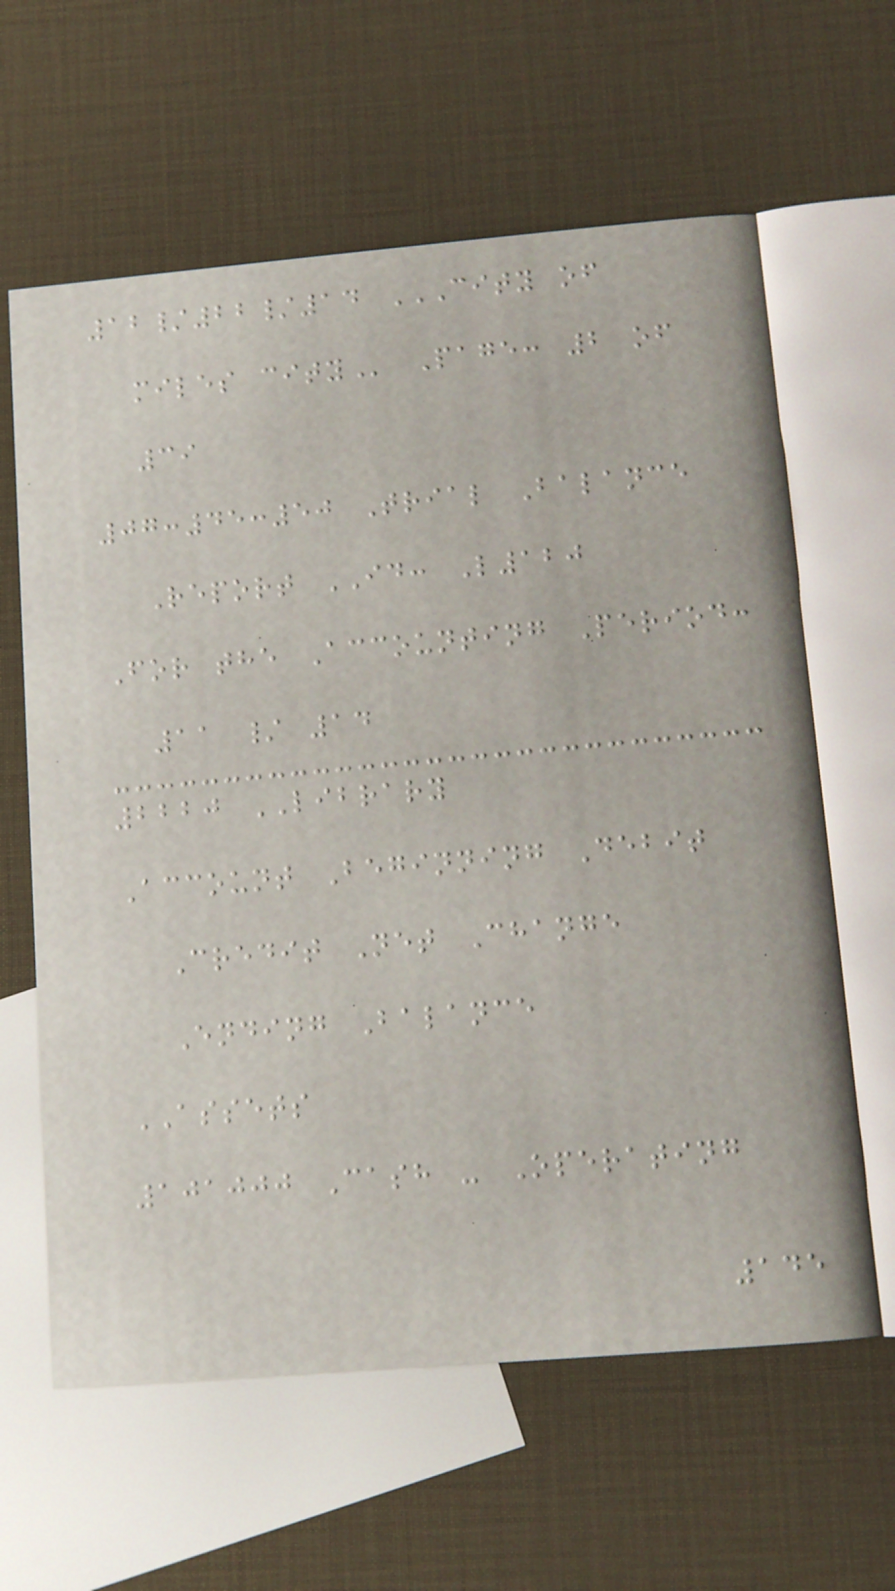12/22/14 CITY OF
MILES CITY Page: 2 of
39
07:45:50 Trial Balance
Report ID: L120
For the Accounting Period:
11 / 14
2220 LIBRARY
Account Beginning Debit
Credit Net Change
Ending Balance
ASSETS
101000 Cash - Operating
145
